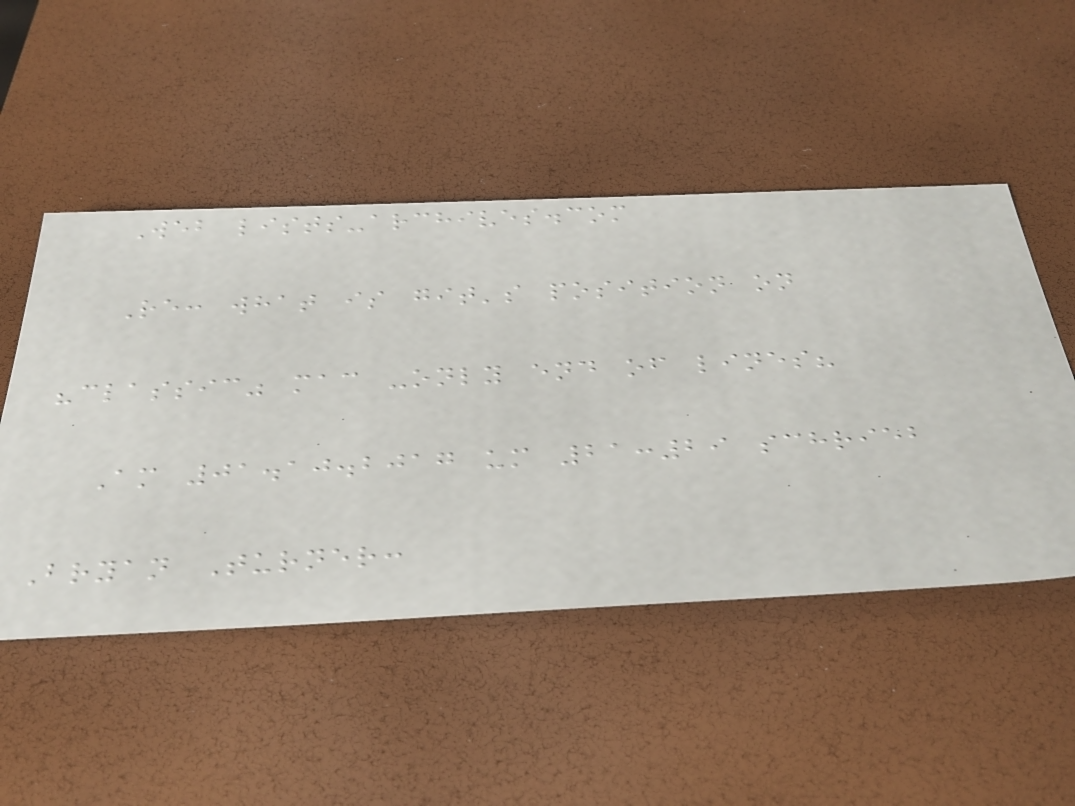Web lists-archives.com
Re: what is git's position on
"classic" mac -only end of lines?
Am 01.10.2017 um 21:29 schrieb
Bryan Turner:
